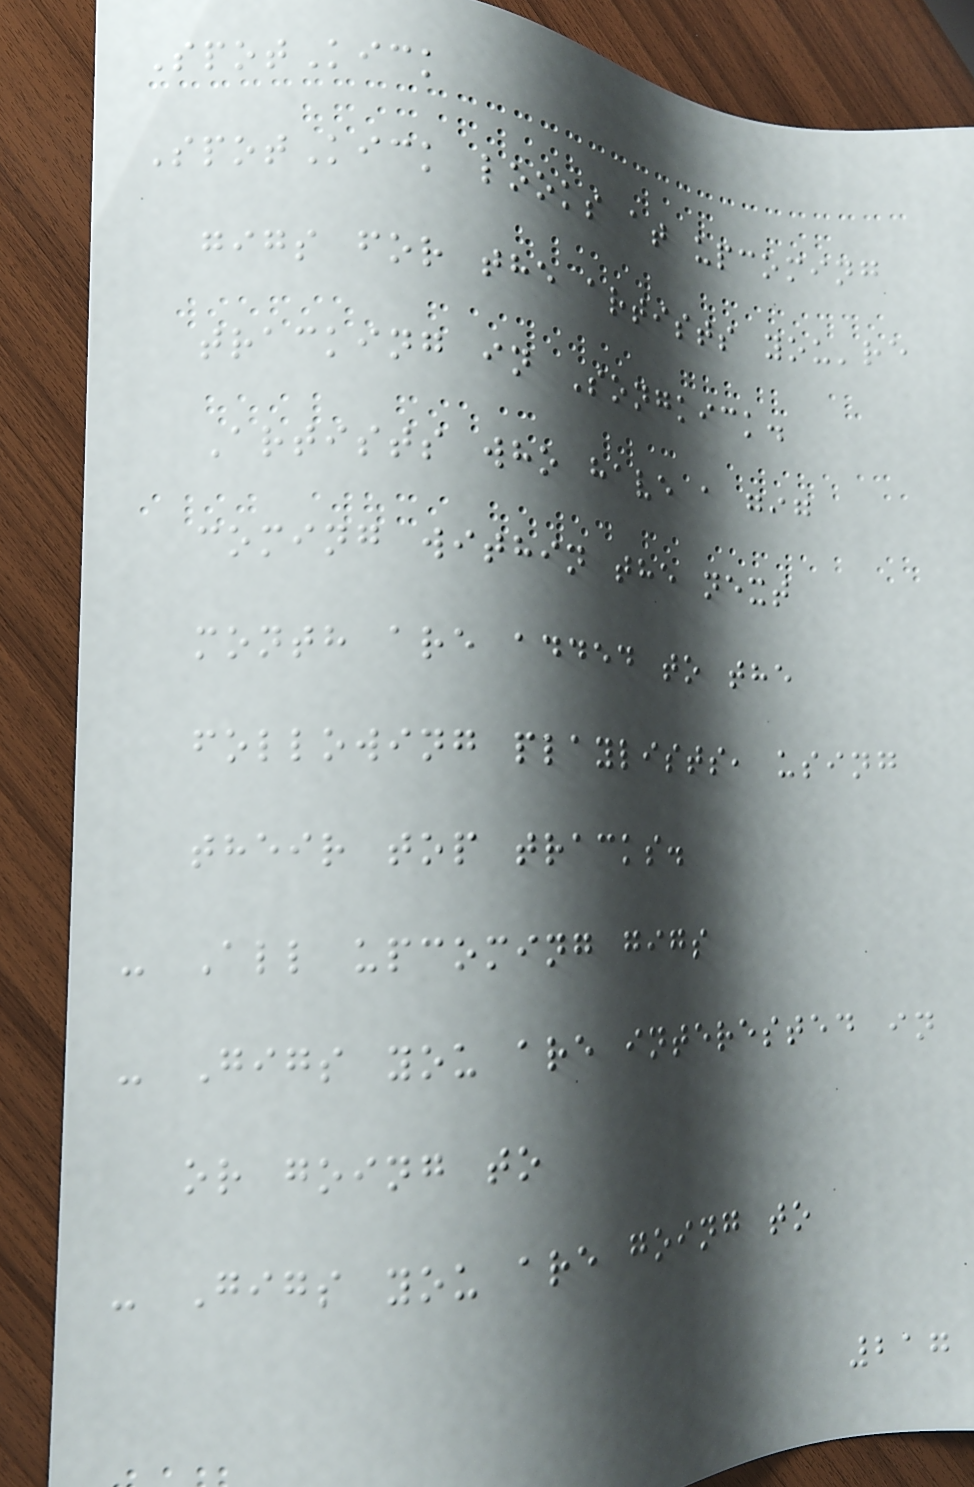SpotKick
SpotKick looks at upcoming
gigs for the artists you're
tracking in Songkick.
Artists who have a gig
coming within the next
month are added to the
following playlists, using
their top tracks.
- All upcoming gigs
- Gigs you are interested in
or going to
- Gigs you are going to
217
